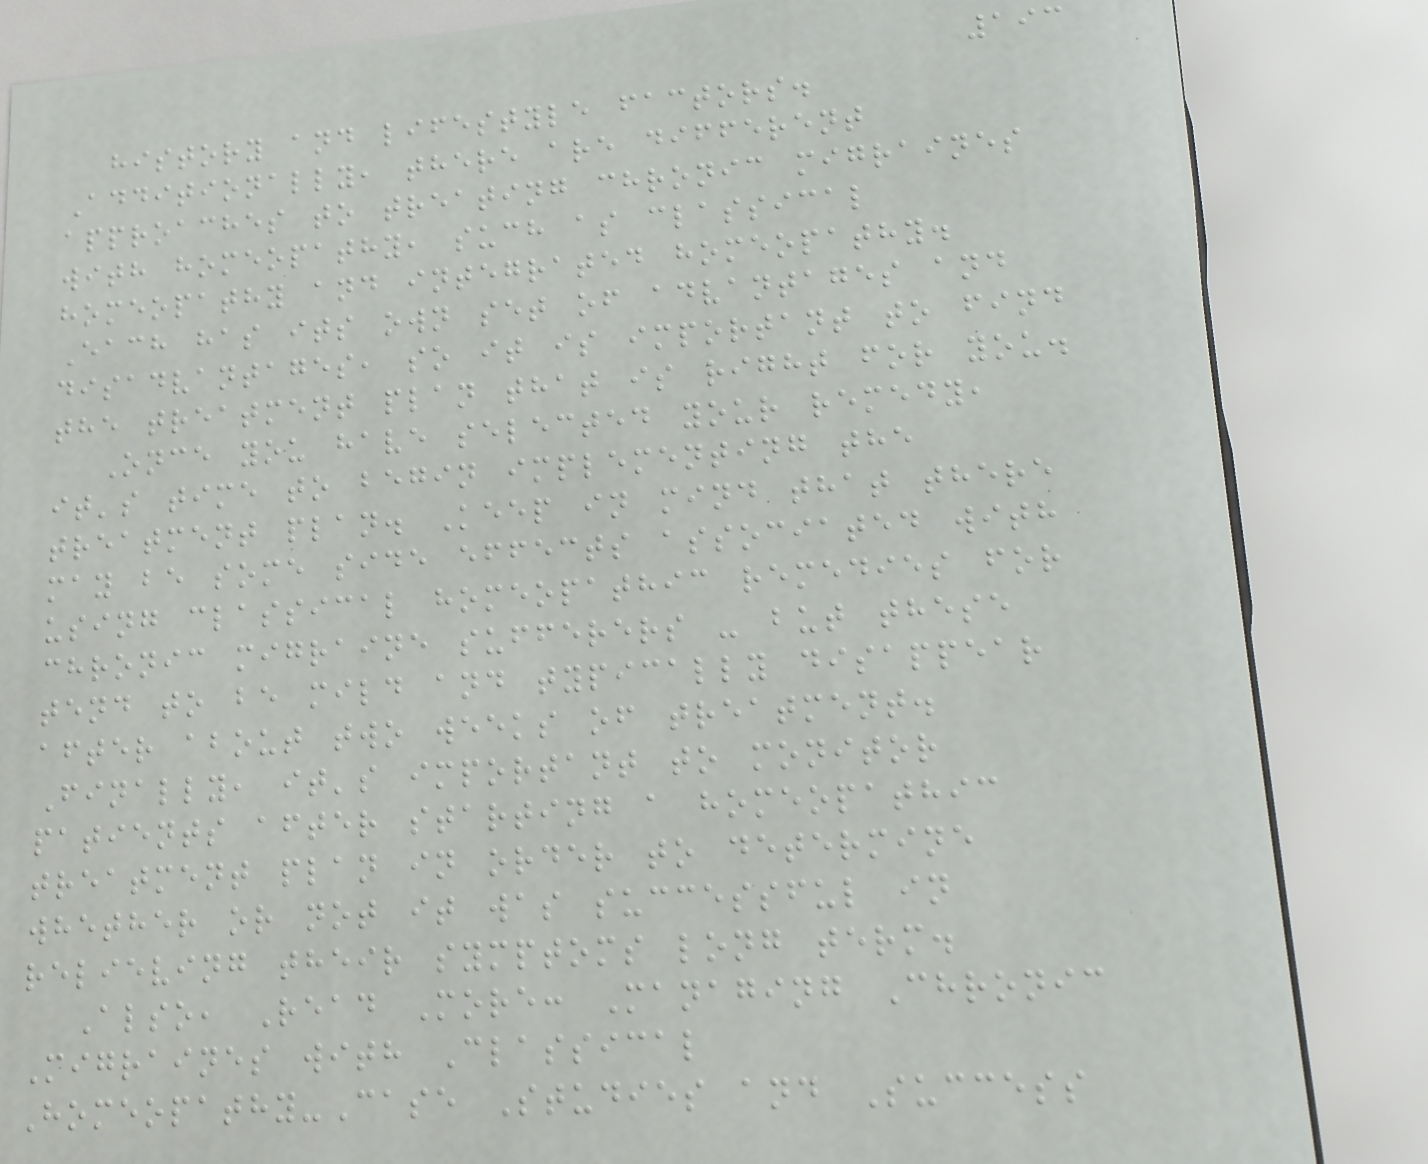193
history and lifestyle factors.
Additionally, there are different
approaches to treating chronic migraines
with homeopathy, such as classical
homeopathy and integrated homeopathy.
Each has its own set of advantages and
disadvantages, so it is important to find
the treatment plan that is right for you.
Once you have selected your remedy,
it's time to begin implementing the
treatment plan. Keep in mind that there
may be some side effects associated with
using classical homeopathic remedies for
chronic migraine sufferers - but these
tend to be mild and typically disappear
after about two weeks of treatment.
Finally, it's important to monitor
patients after starting a homeopathic
treatment plan in order to determine
whether or not it was successful in
relieving their symptoms long term.
Also, Read More: Managing Chronic
Migraines with Classical
Homeopathy-Case Studies and Success
